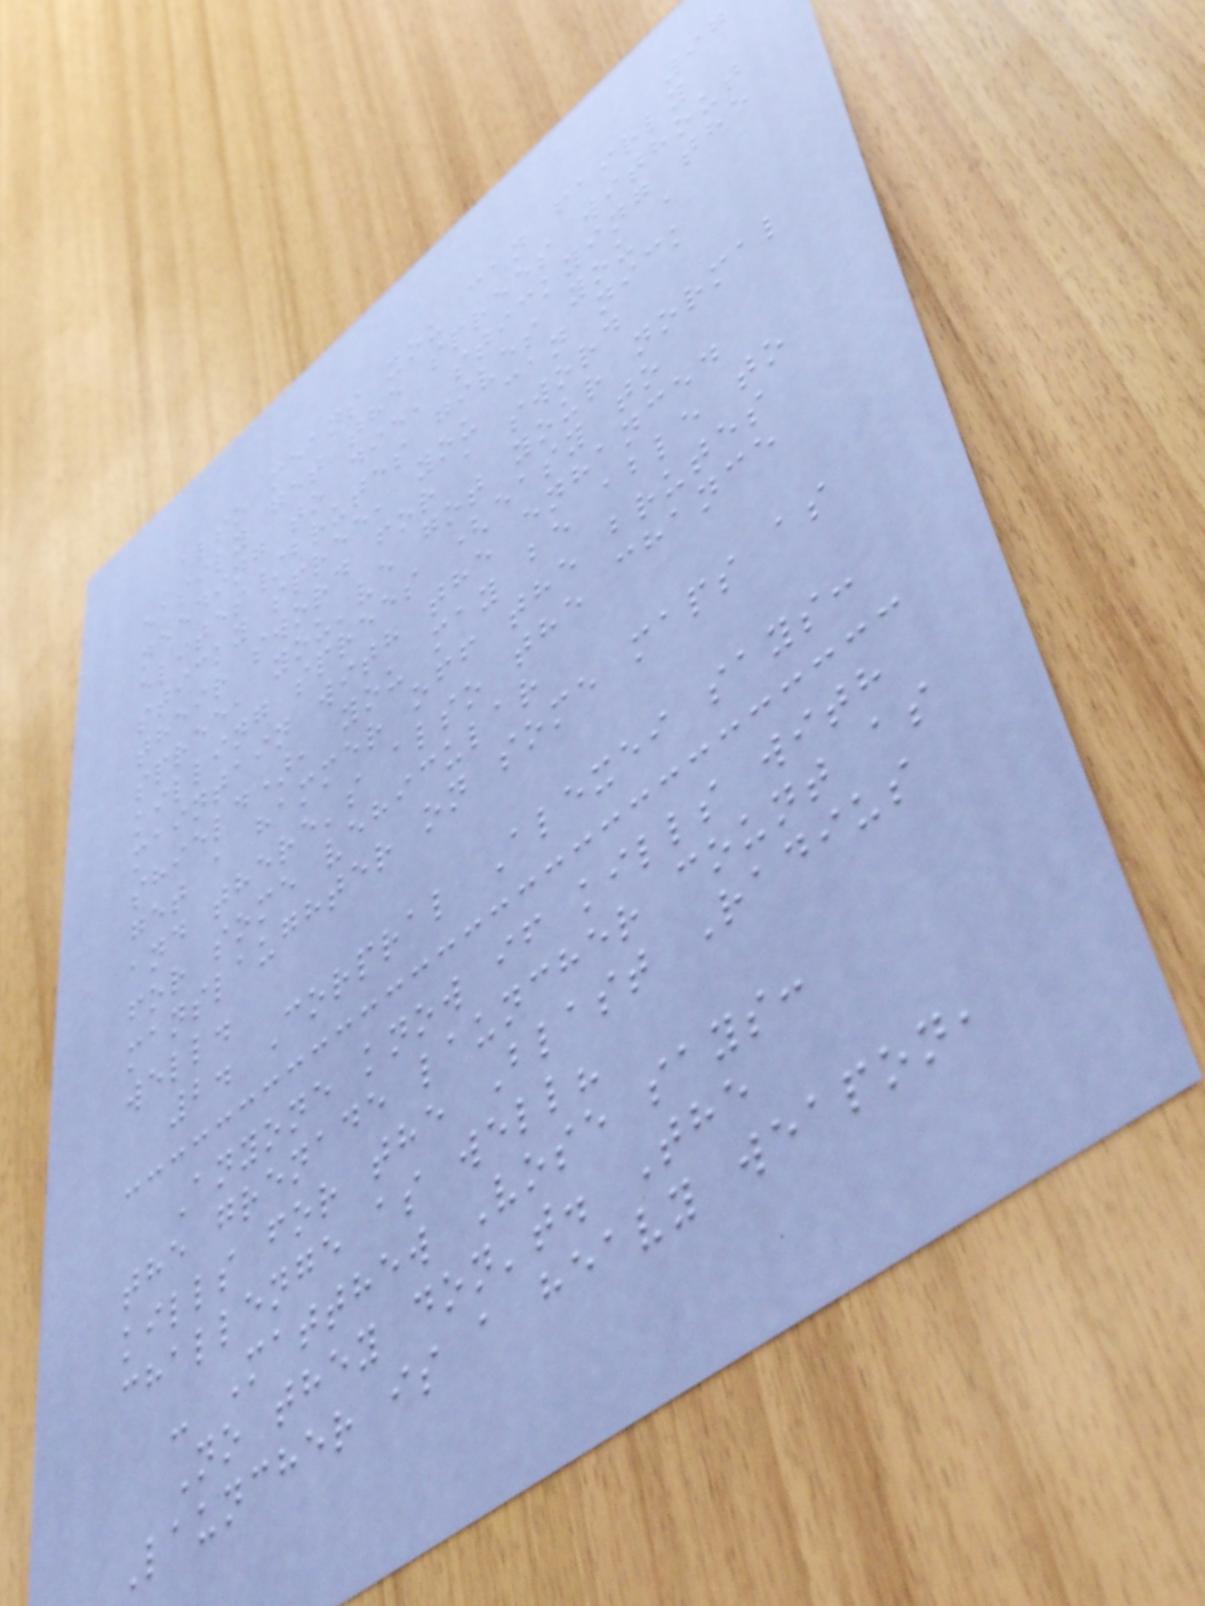97
also means you can fairly
easily get the sprees without
needing to die, stickying the
elites/brutes gives you a
sticky spree, you can nick
their sword for a sword
spree, you've got your normal
killing sprees (easy to
maintain with the enhanced
shield), you may be able to
get a hammer off the brutes
and there's also the chance
for some vehicular
manslaughter on some maps as
well.
2. Corpral Alexei says:
Anyone know if kills with
the grenade launcher count as
kills for the Blast Radius
challenge as well?
- Matthew Vose says:
No they don't. The
Launcher is a heavy weapon,
